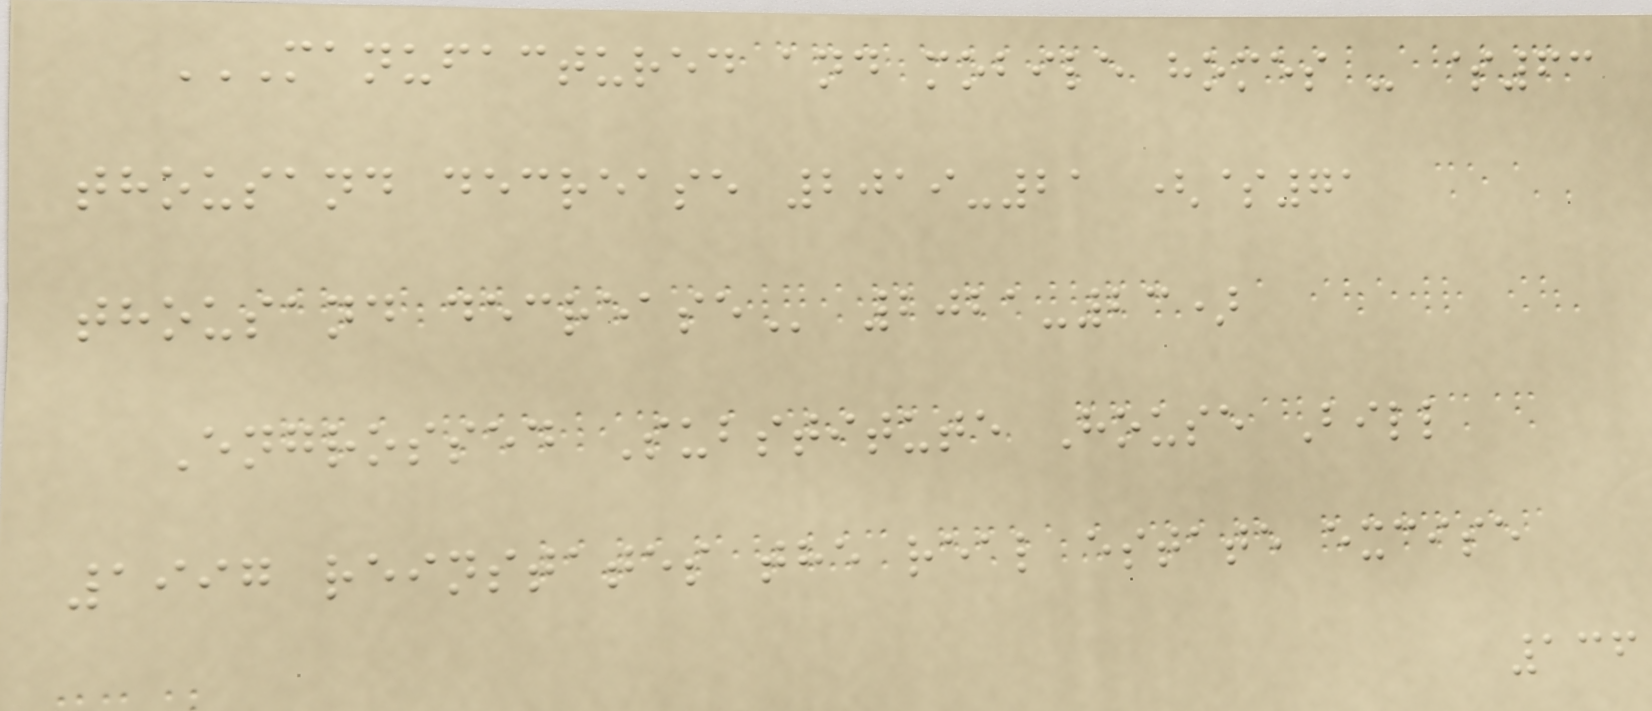MANUFACTURED AND MOBILE HOMES - $63
THOUSAND DECREASE 2019-21 ($71
THOUSAND DECREASE 2021-23)
Engrossed Substitute House Bill
1997 reinstates the real estate excise
136
